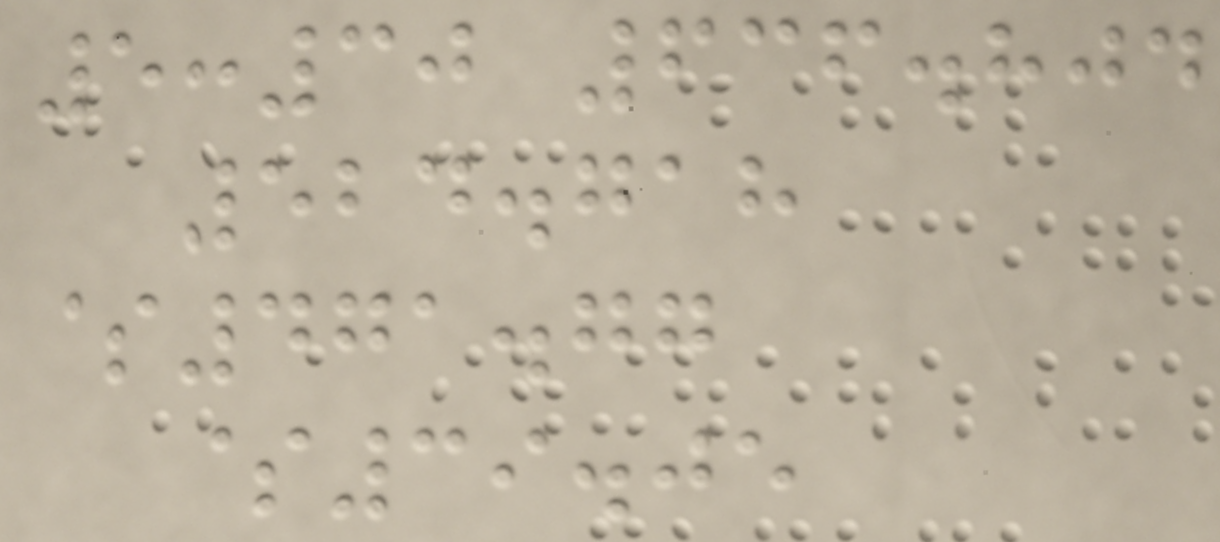5:30 636.804
524.718
$471.77
$39.05
